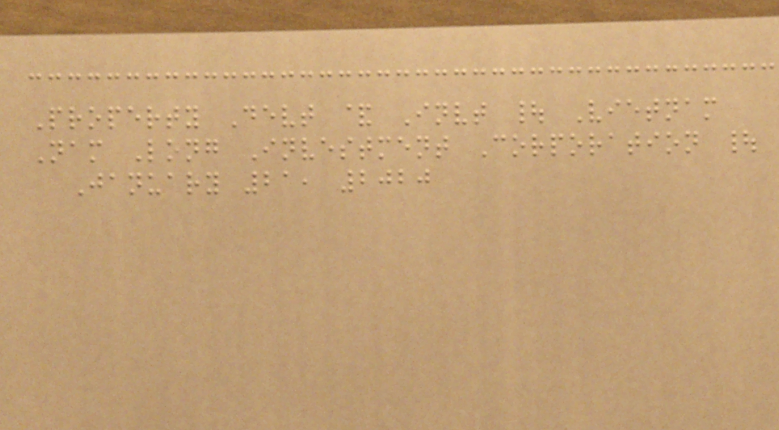Property Devt & Invt | Vietnam
Nam Long Investment Corporation |
January 21, 2020
